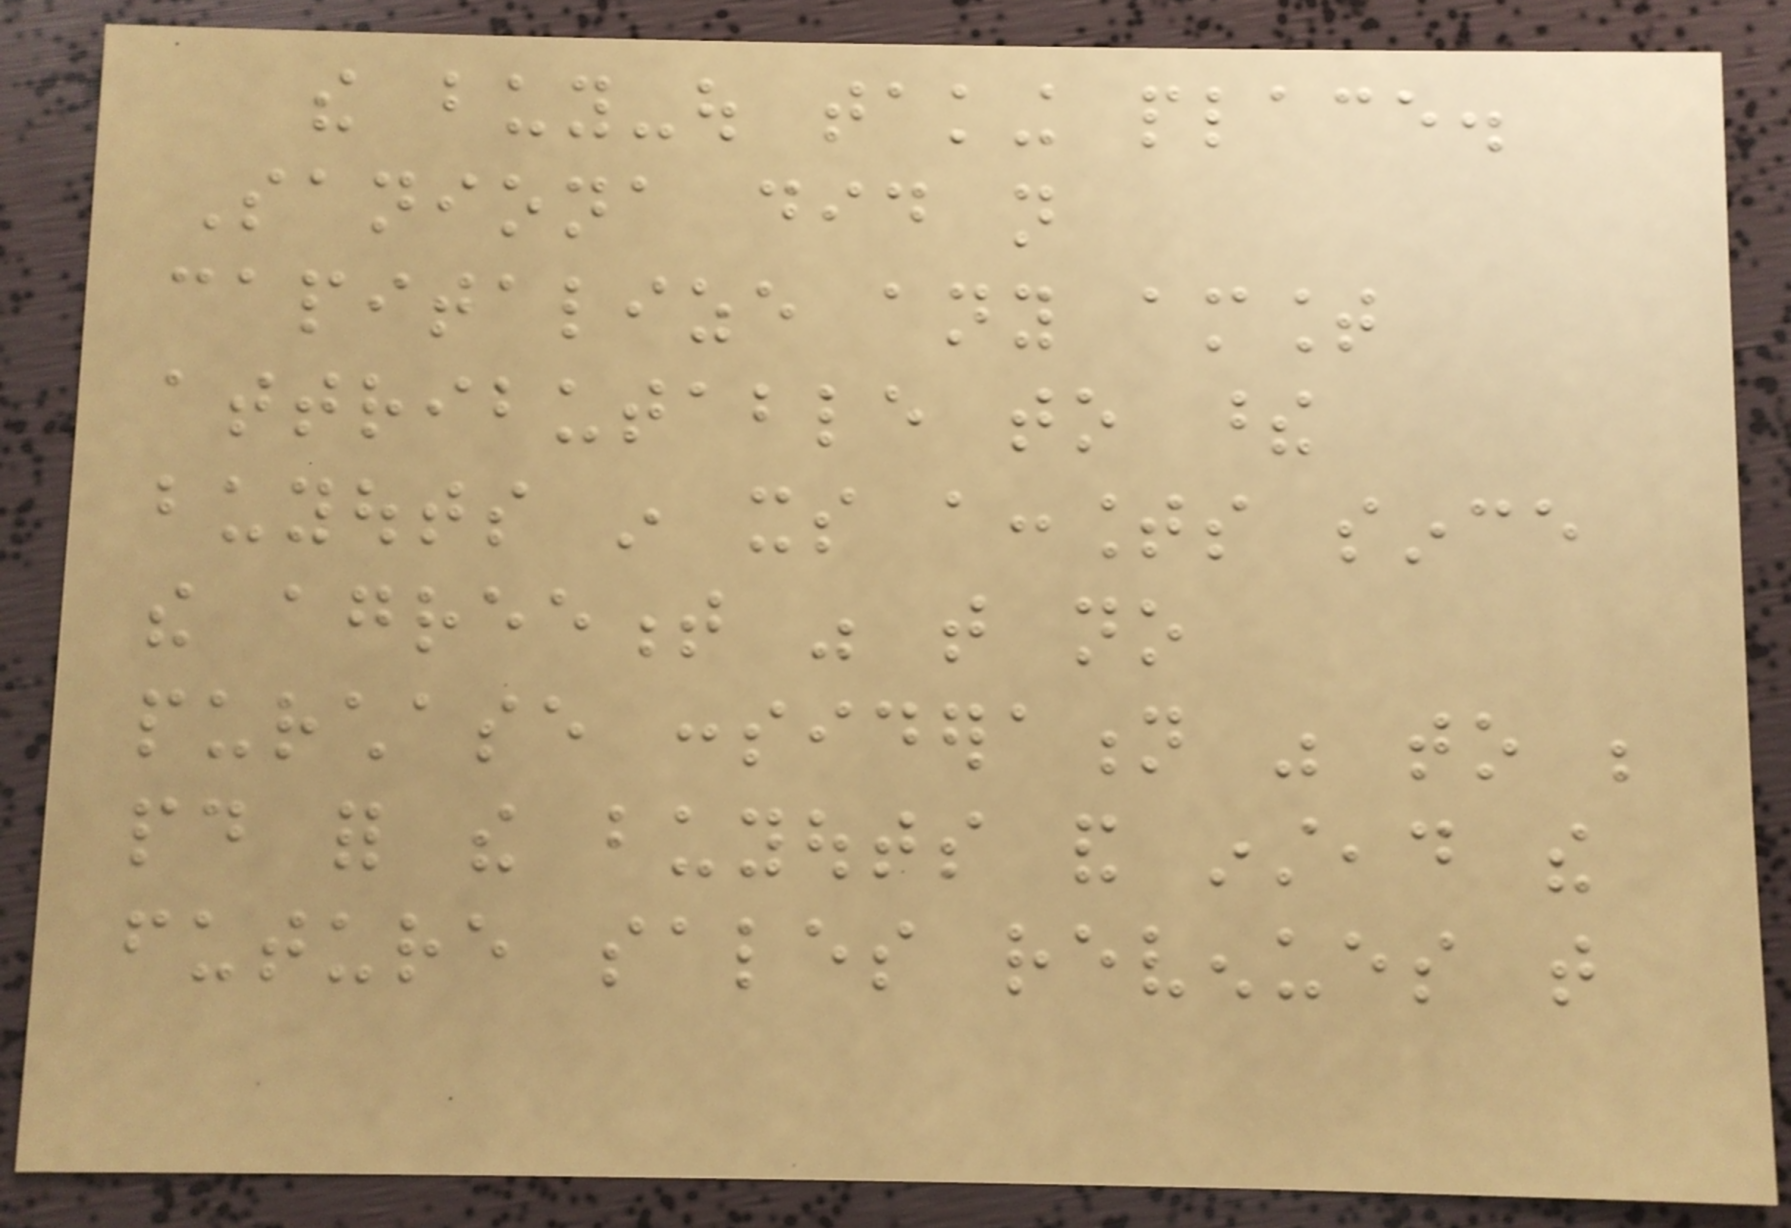the buy-out taking place.
Saniona did not
capitalize any amount
attributable to these
buyouts in its accounts since
the agreement was that no
purchase consideration was to be
paid for the buyouts and instead the
future sales revenues that
